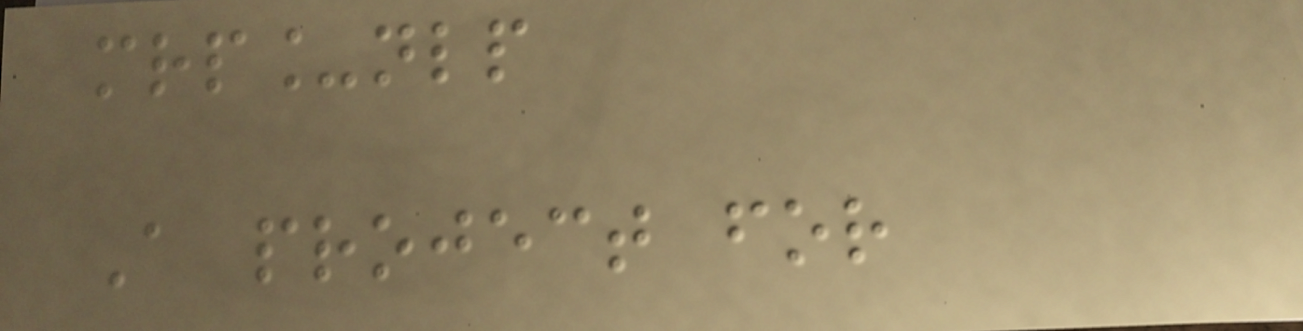mrp_nlp
A project for
